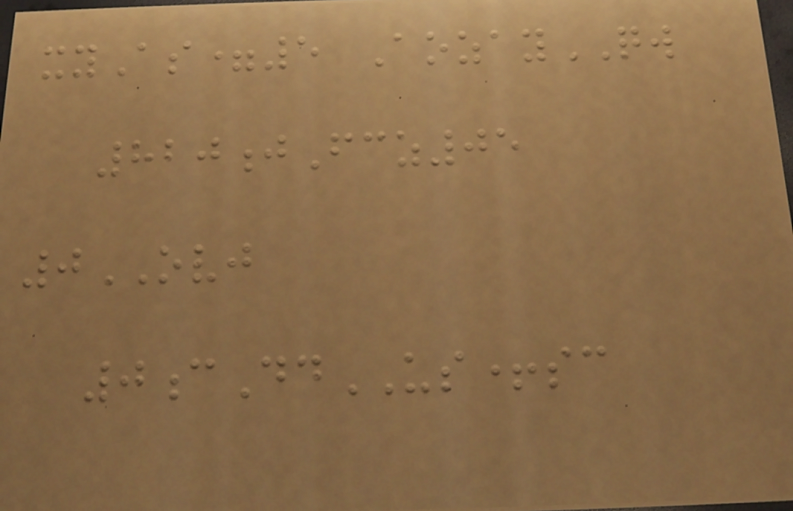xyAs=5 AozayQW
820jFcz05
0OVJ
0cDdUS+sc
